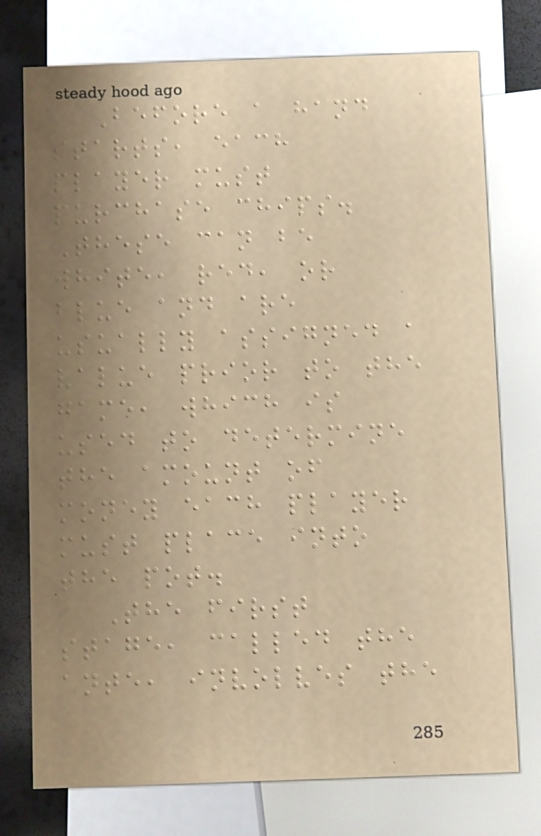Before a hand
starts, each
player must
purchase chips.
These can be
white, red, or
blue and are
usually assigned a
value prior to the
game, which is
used to determine
the amount of
money each player
must place into
the pot.
The first
stage, called the
ante, involves the
